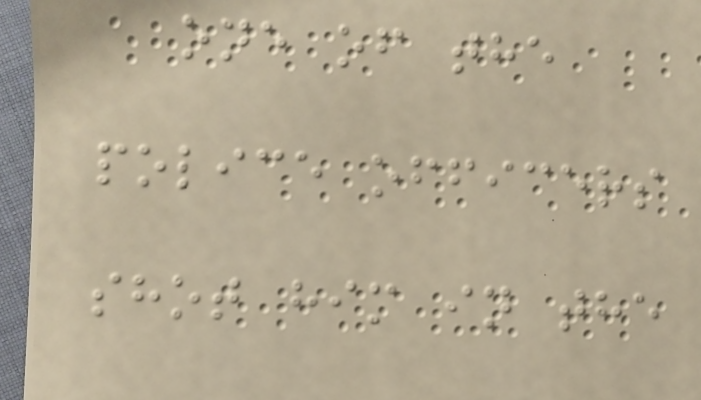one of the
police officers
shot him in the
